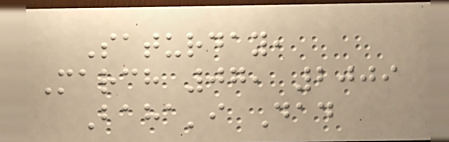Saturday,
March 07, 2009
Baha'i Dad
